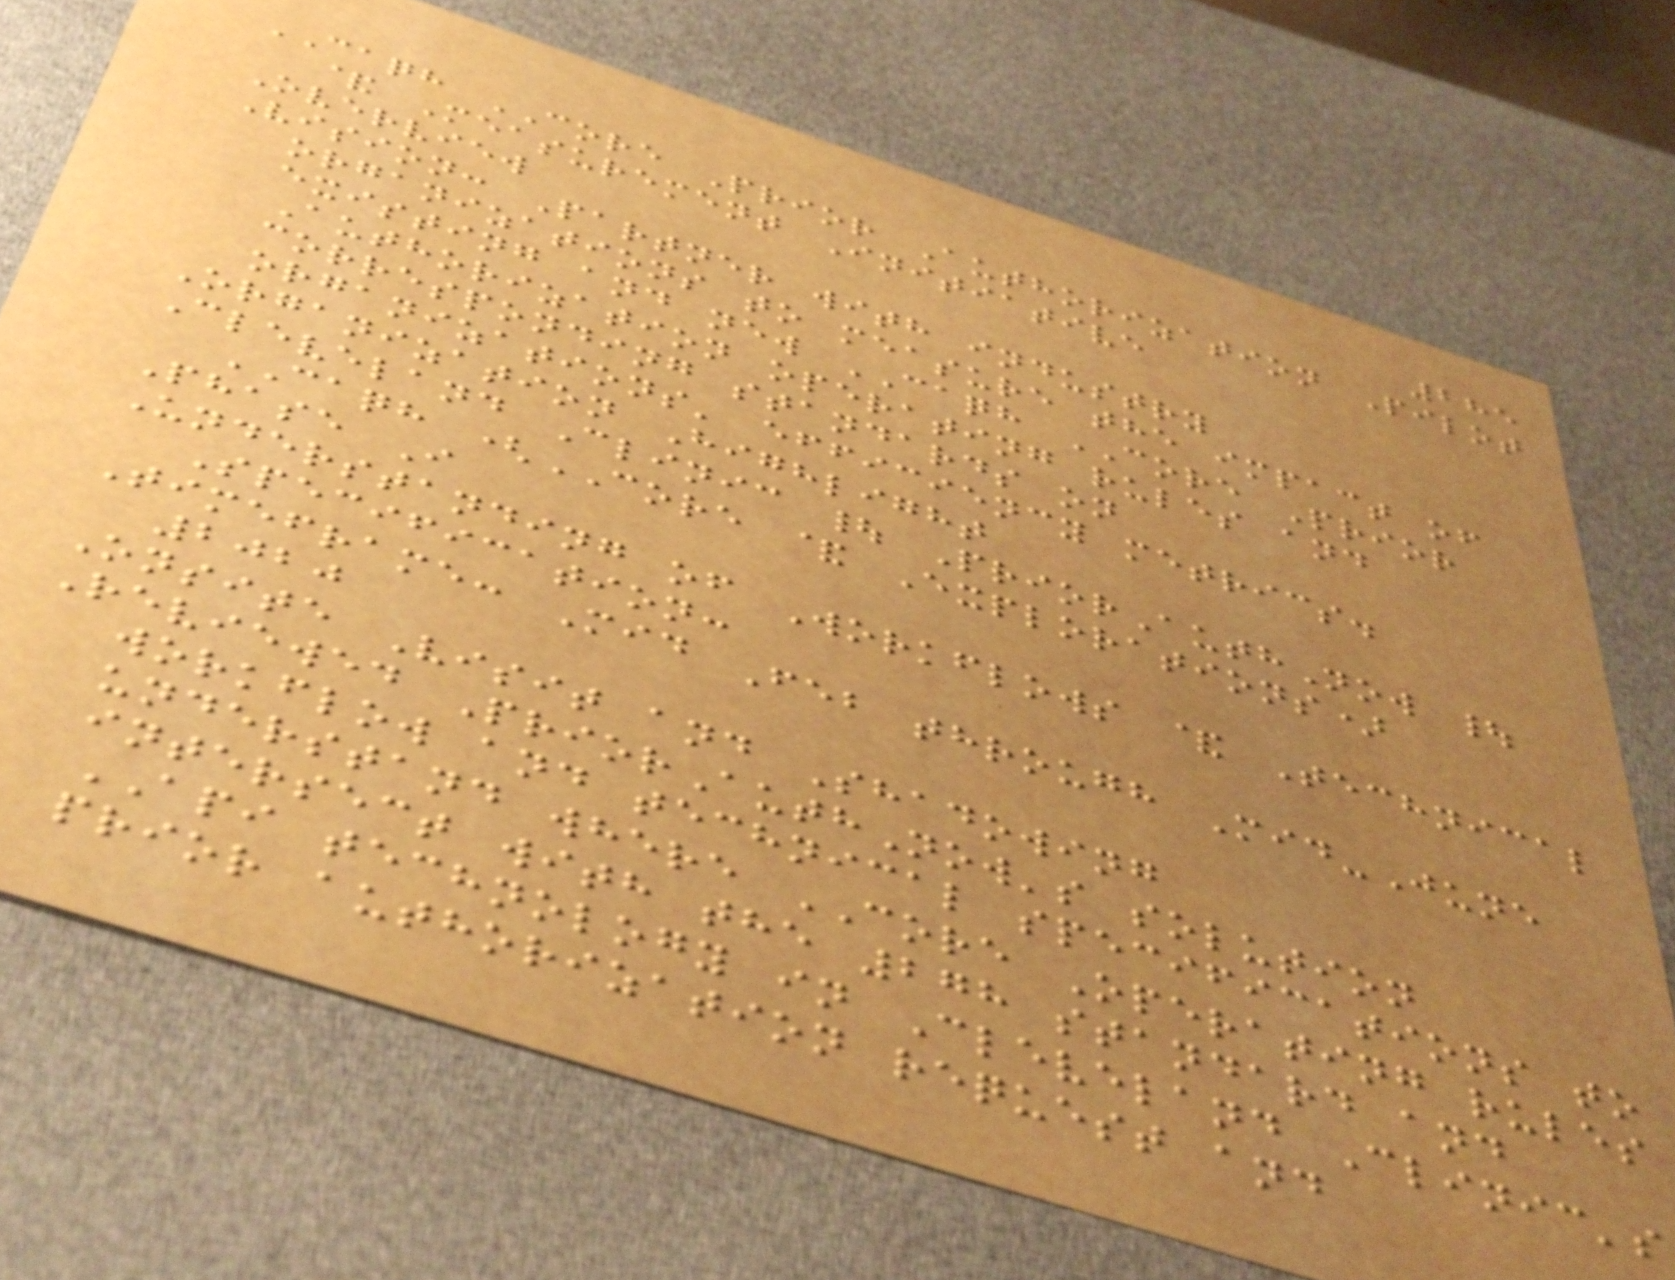285
CAQH CORE Prior Authorization Pilot
& Measurement Initiative
Overview
Vision: Partner with industry
organizations to measure the impact of
existing and new CAQH CORE Prior
Authorization operating rules and
corresponding standards on
organizations' efficiency metrics.
Organization Highlight
Cleveland Clinic | PriorAuthNow |
CAQH (CORE & Explorations)
Phase I
Understanding of Workflows & Technical
Specification:
Timeframe: Mid Feb through Mid-June
2020
Onsite Visit and Shadowing
Reviewed PriorAuthNow's solution
workflow and technical specifications to
understand where CORE Operating rules
intersect with the 278 standard and
API technology in Cleveland Clinic's
prior authorization request and
